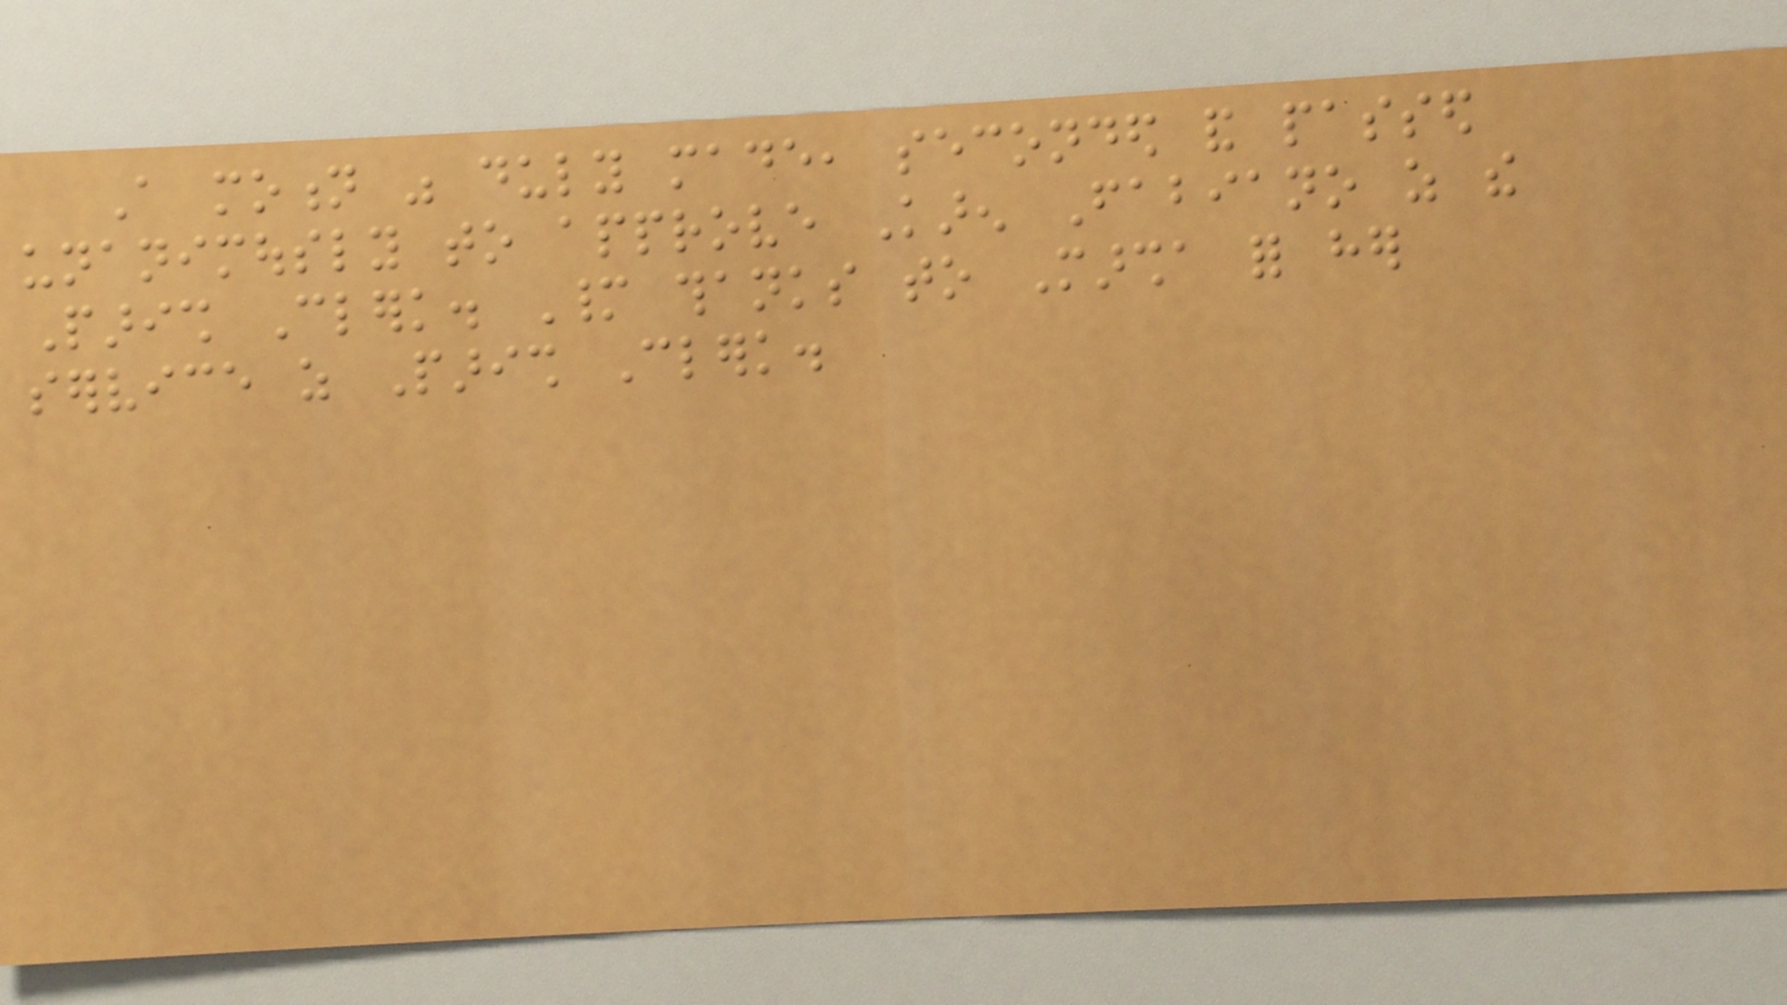A motion was duly made, seconded and passed
unanimously to approve Karen Fabiano as the
Parish Clerk. Many thanks to Marsha for her
service as Parish Clerk.
